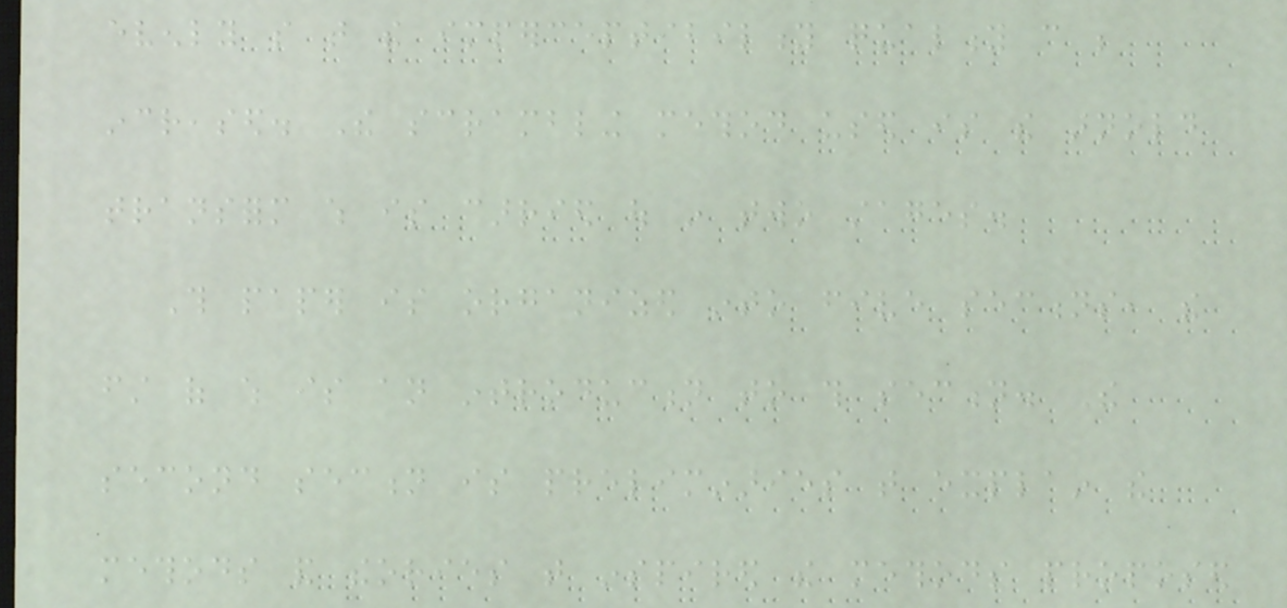evenly so that the imperceptibility quality can be
increased. The scrambling method used is the arnold
transform which is carried out in two stages.
This paper is organized into five sections, the
first of which is an introduction to this section. The
second section is preliminaries that explain the
methods and theories that inspired the methods proposed
